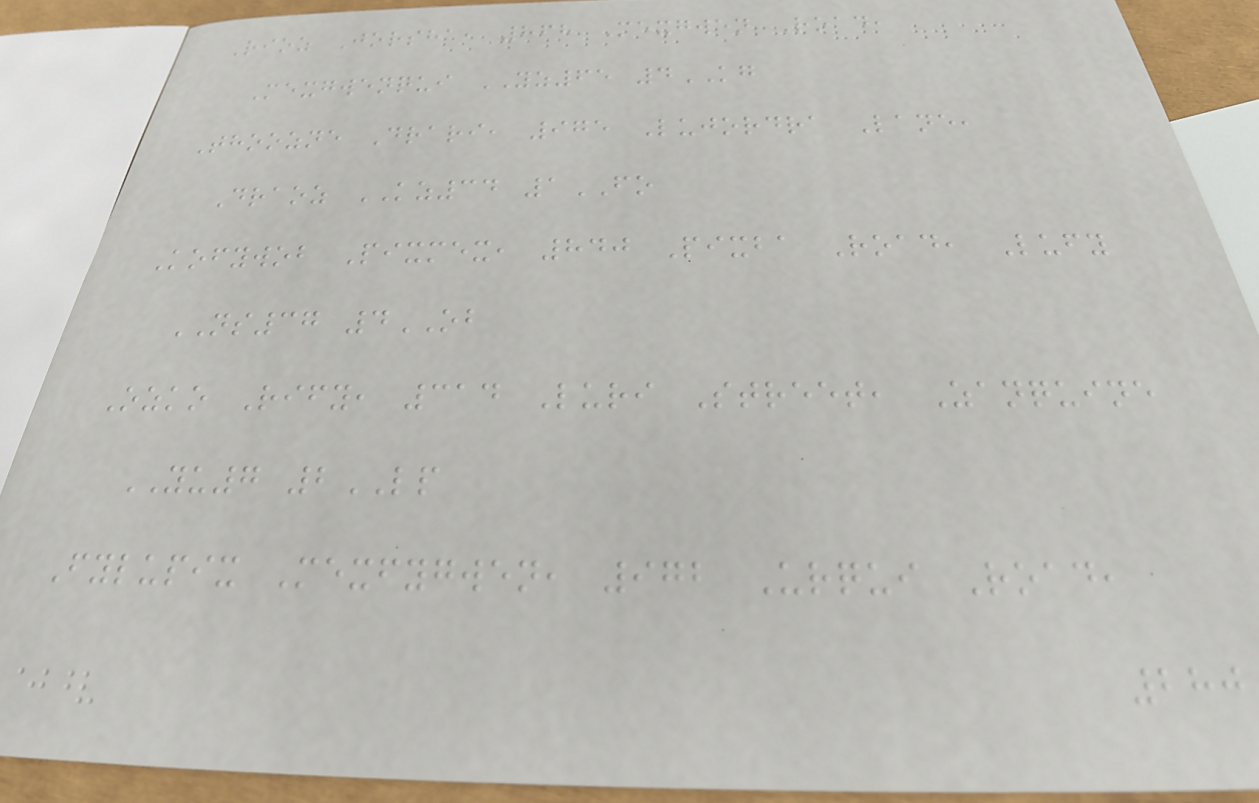Rioz Jorsha, 868 Mexgwen Road,
Mexgwenqui YZ65 4KG
Thoozne Drari, 975 Lujordra Lane,
Draoz KZ34 1FO
Kofywob Pixmex, 840 Pixba Road, Lufy
NS37 4OB
Ozko Rify, 314 Luri Street, Zanquine
YU7 2LP
Fylupix Mexfygwen, 972 Urqui Road,
280
